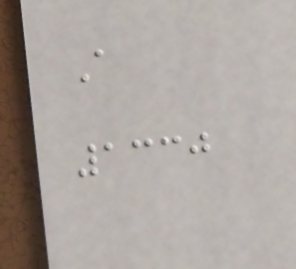A
1330
